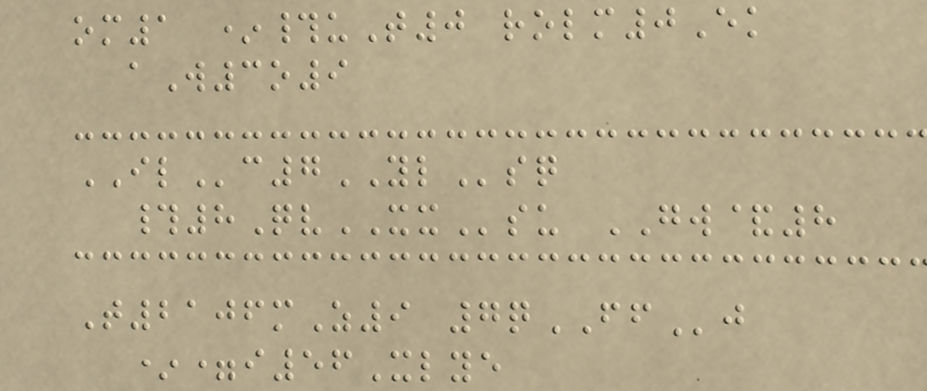om1 *#uT0 rolm0Ek
aW3o9
ILc7YLsq
#8QvXXsu GW&8
T2106mZ9 7qFFj
*=i56Xlye
